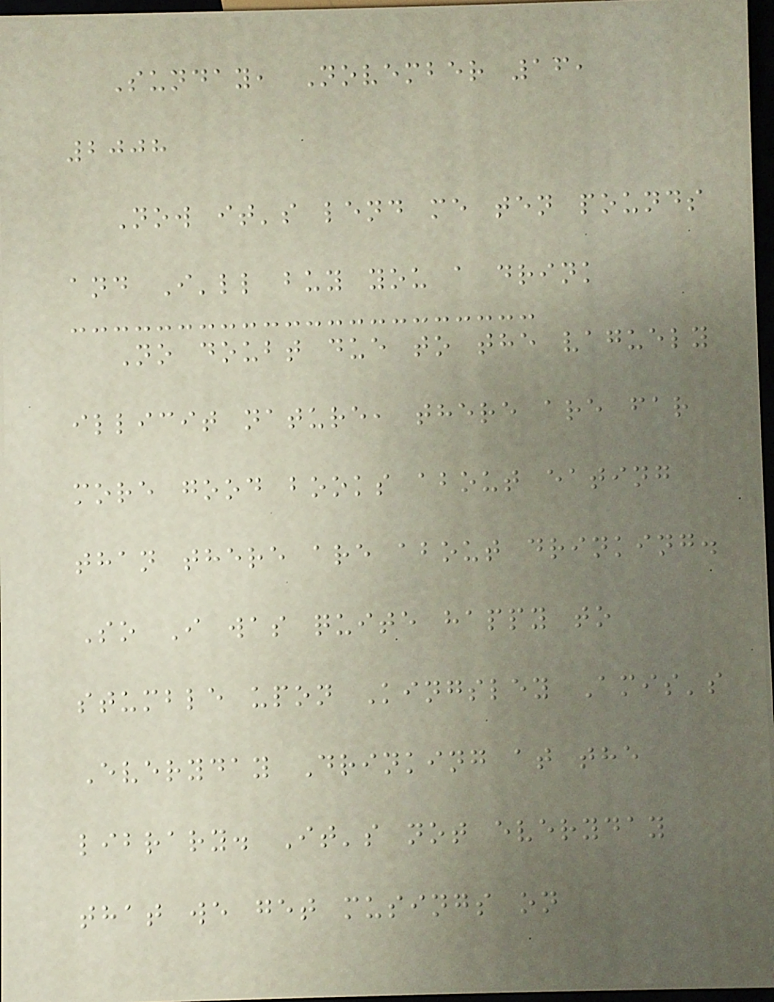Sunday, November 16,
2008
Now it's lend me ten pounds
and I'll buy you a drink
No doubt due to the vaguely
illicit nature, there are far
more good books about eating
than there are about drinking.
So I was quite happy to
stumble upon Kingsley Amis's
Everyday Drinking at the
library. It's not everyday
that we get musings on
